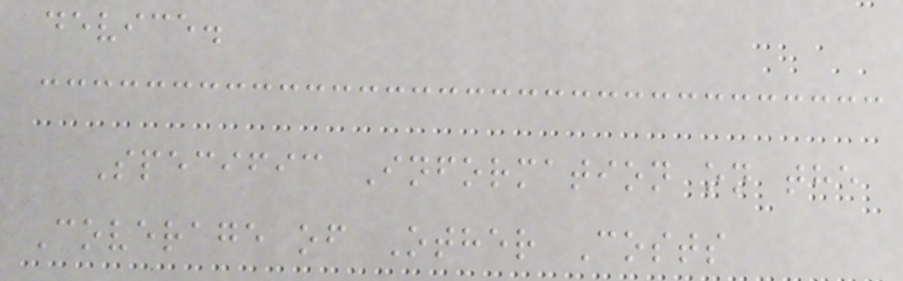device.
Specific Information on the
Coverage of Other Costs
